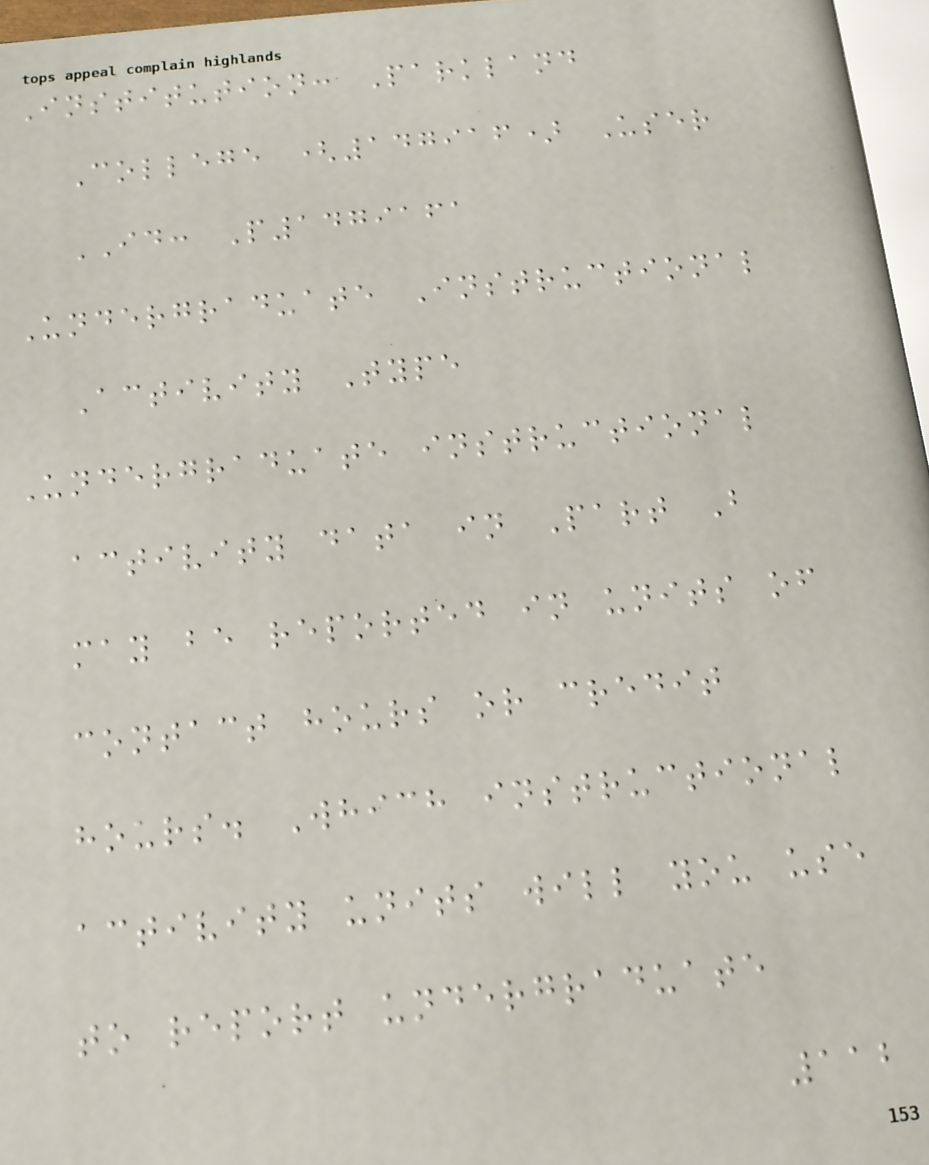Institution: Parkland
College (147916) User
ID: P1479161
Undergraduate Instructional
Activity Type
Undergraduate instructional
activity data in Part B
may be reported in units of
contact hours or credit
hours. Which instructional
activity units will you use
to report undergraduate
112
